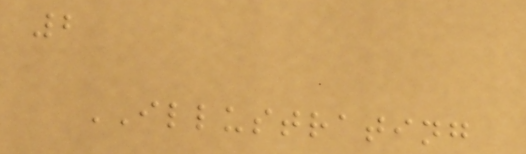2
ILLUSTRATING
